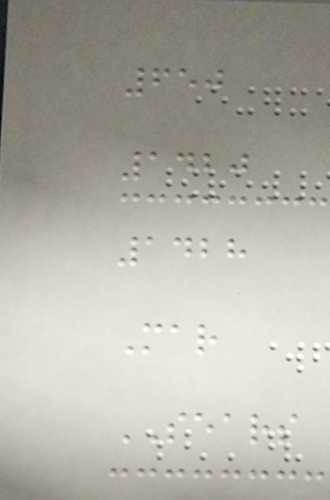650
1420
1428
Mar
SEARS
